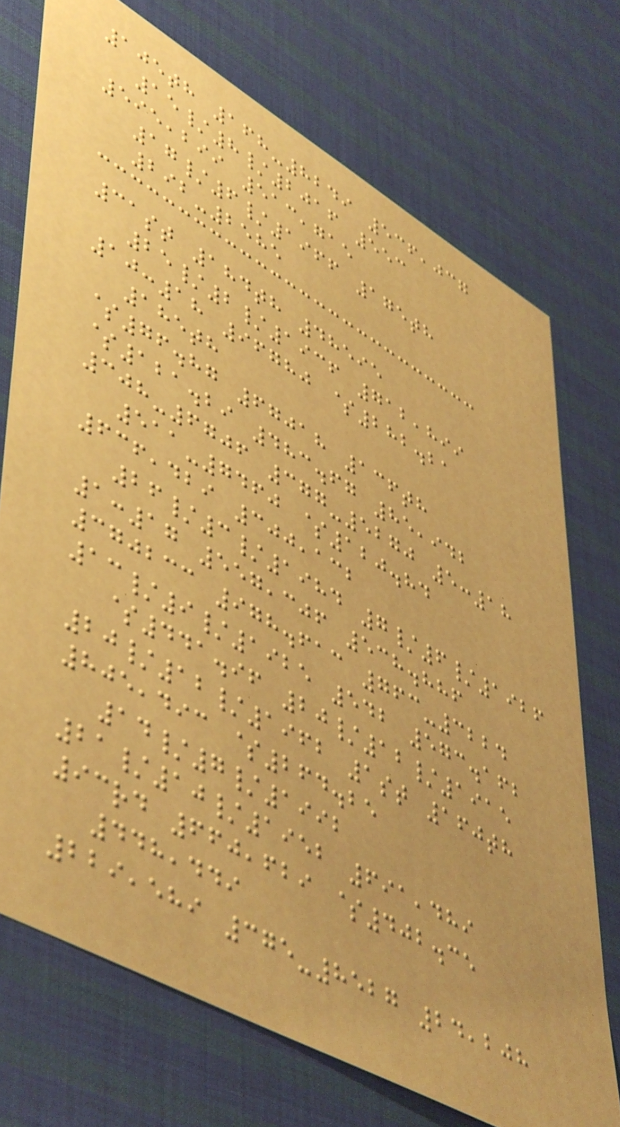105th 168-8249 536,037
15/8/2016 553
595,299 513,715
17/6/1966 175th
292-2585
31st 184th 48595
25/2/1936 712,899
10:18 96780 $282.21
185th
$76.87 67018 136th
$121.29 483.67 85,942
308-6706 377-5270 5:18
511-7460 $120.84
636,429 300,132
26/3/1984 7/6/1926
1:17 557,306 538.886
370233 978.613 763-3224
13/9/1925 542 573.162
$441.96 20/12/1915
20/12/1962 1st 160th
805,493 $264.25
14/7/1992
21/10/1952 691,489
93rd 660,629 $402.35
448,449
229,589 375-8527 24,208
